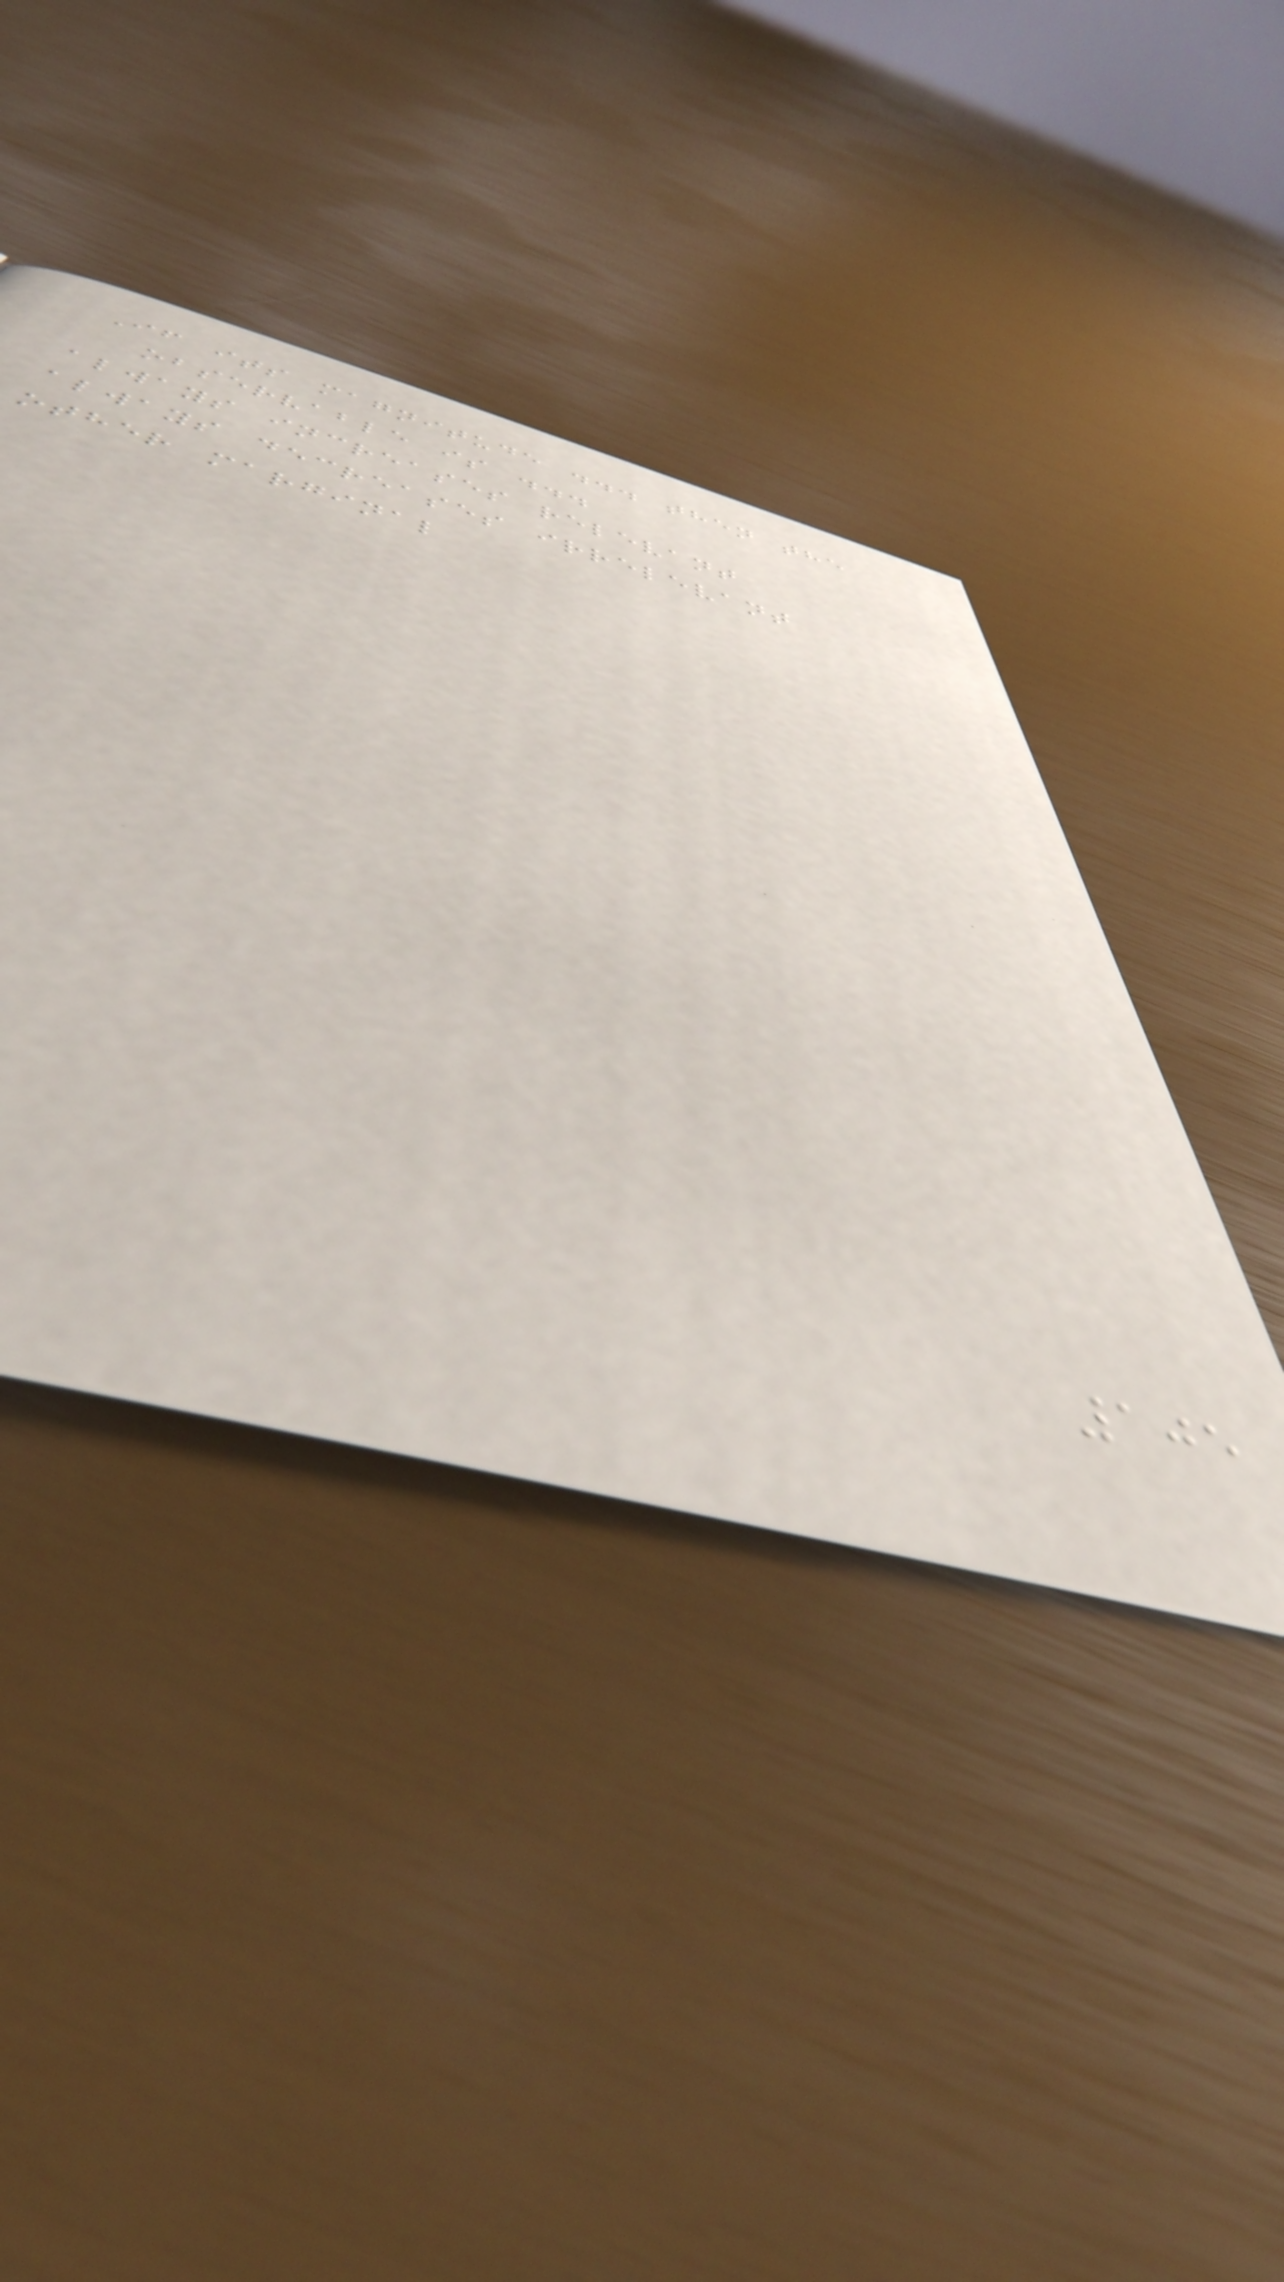If its magnitude ... then the
observable is ...
always increases relevant
always decreases irrelevant
other marginal
105
